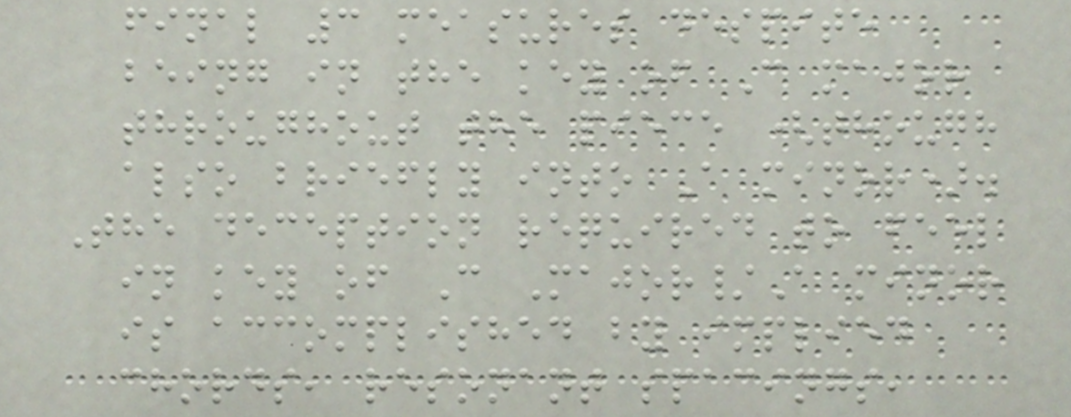final 3 measures despite
being in the key of C major
throughout the piece (though
also briefly into A minor).
The deception required to feel
in key of C Major/A minor
is accomplished by implied
chords, resonant spacings,
